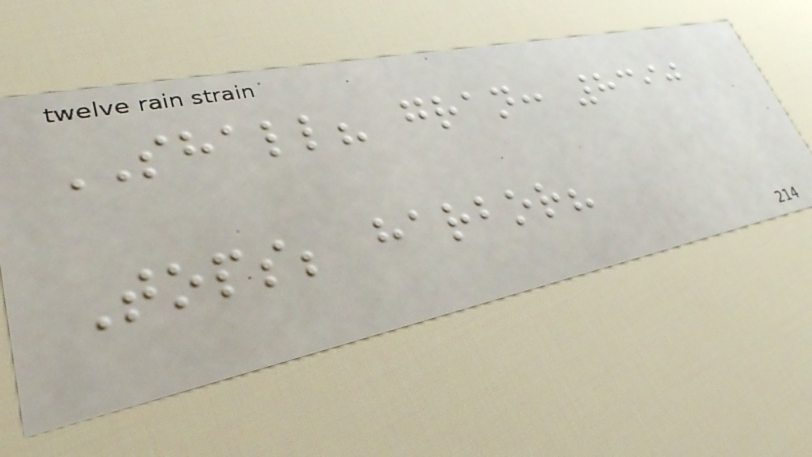SHALL? gran: 8390
Tops; harbor?
